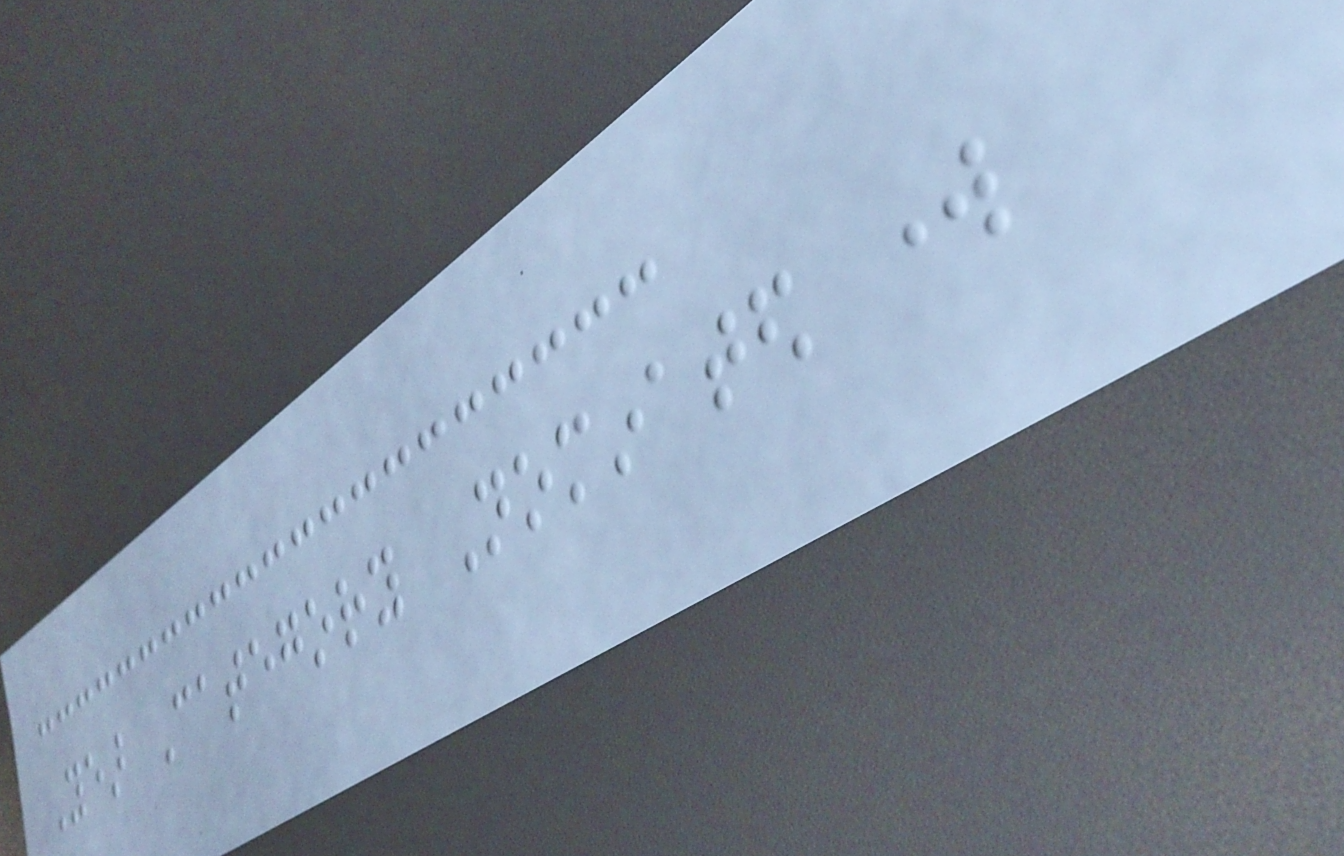Year Category Nominated work
